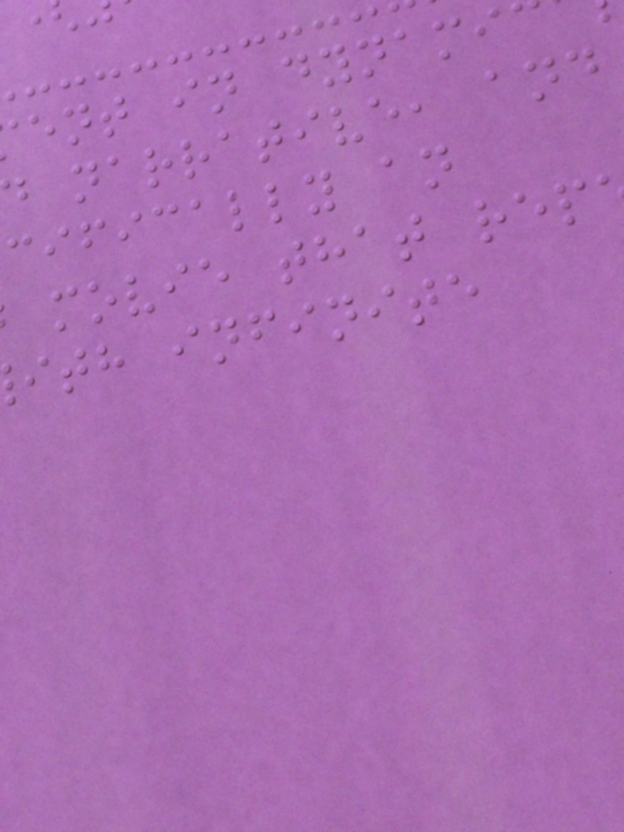ent in dynami
narrative, and
cifically an
movie that rep
ith infinite
